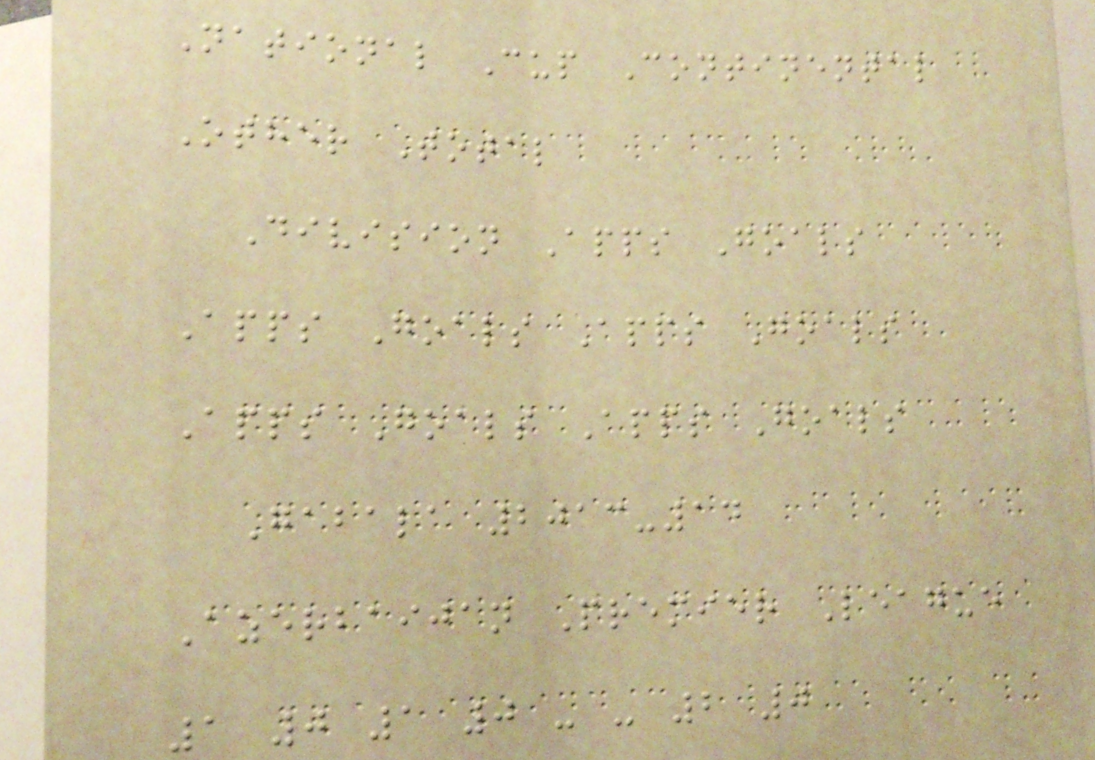National Cup Continental
Other Total
Division Apps Goals
Apps Goals Apps Goals
Apps Goals Apps Goals
Gabala 2013-14
Azerbaijan Premier League
1 0 1 0 - - 2 0
